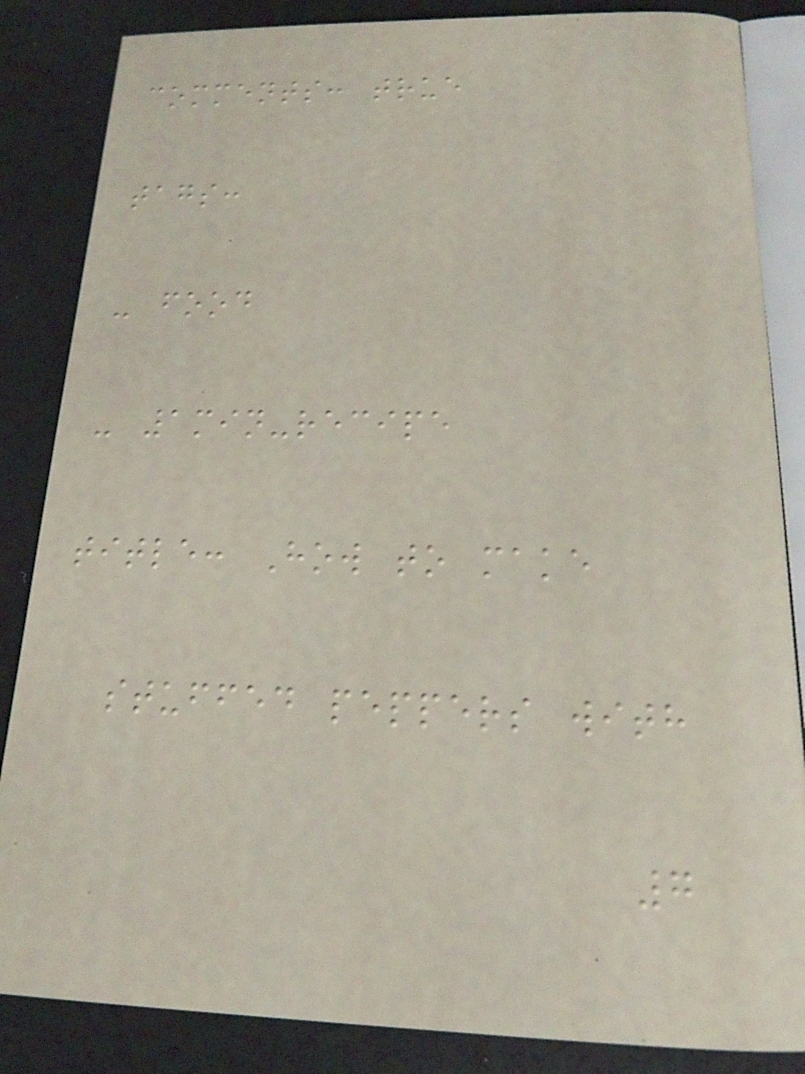comments: true
tags:
- food
- 1min-recipe
title: How to make
stuffed peppers with
7
